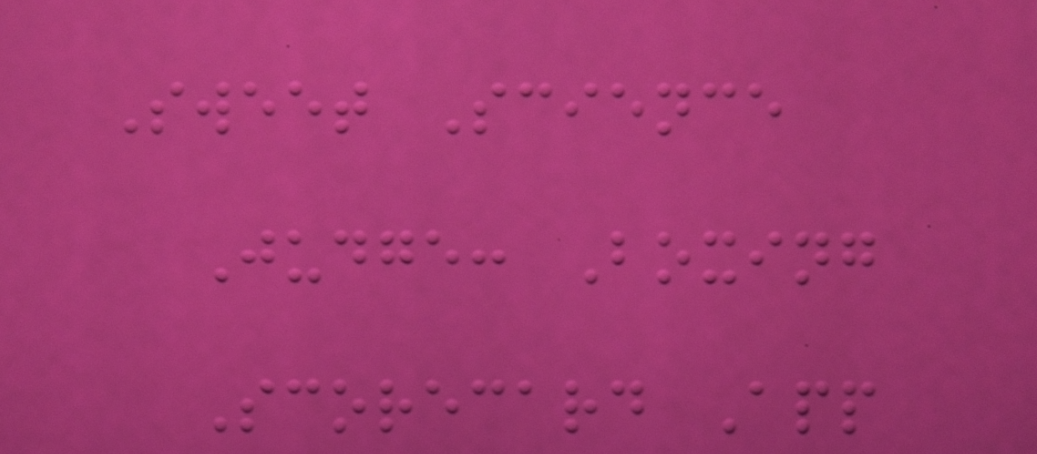Sweet Science
Judge: Boxing
Scorecard App
